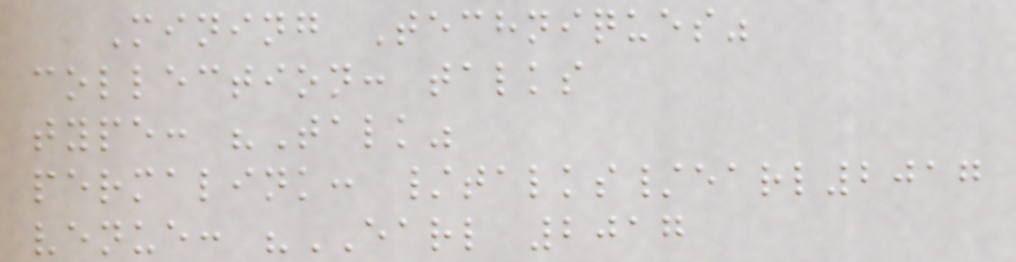Mining Techniques"
collection: talks
type: "Talk"
permalink: /talks/earl2017
venue: "EARL 2017
